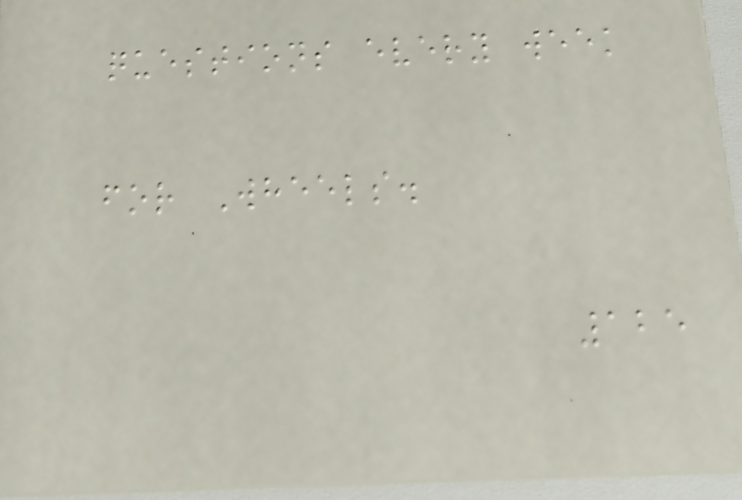questions every week
for Wheels.
125
